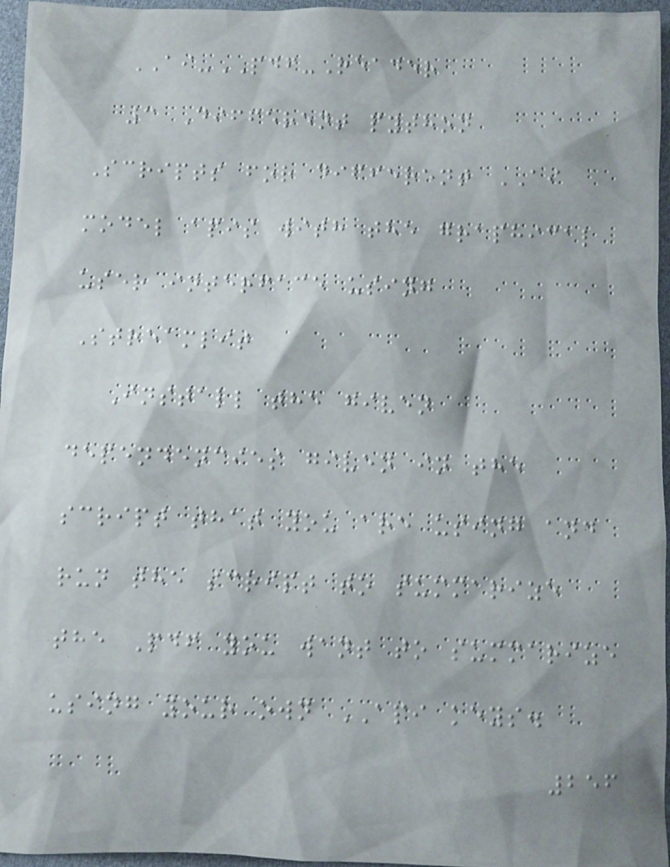AI-PDF-Reader
3 Different python
Scripts for different AI
model apis with the graphical
user interface using
Streamlit
Install the given
dependencies given in the
script that you are using and
run the script to summarize
the Pdf you want to summarize
using your own API keys.
256
